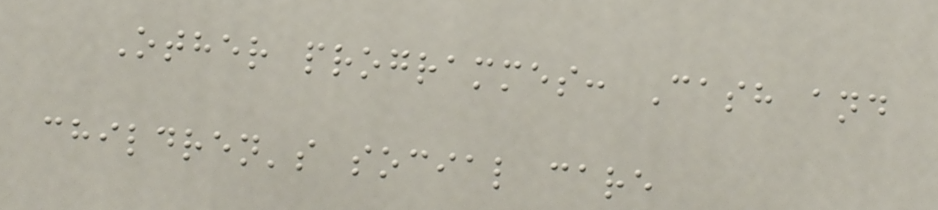Other programmes: Cash and
children's social care
